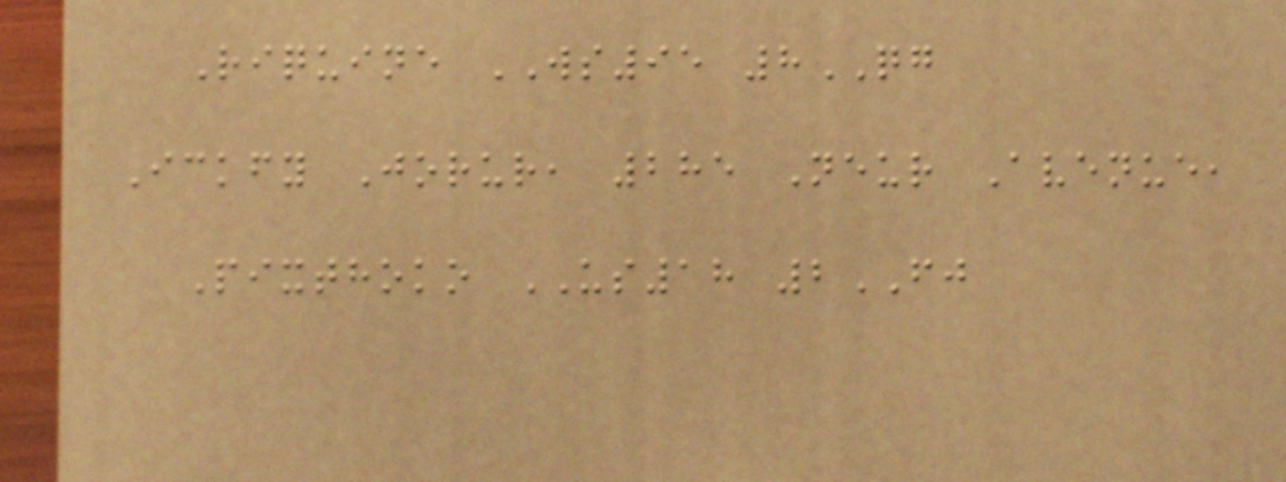Riquine WS95 8QG
Ickfy Jorur, 285 Neur Avenue,
Pixthoko US18 2FJ
